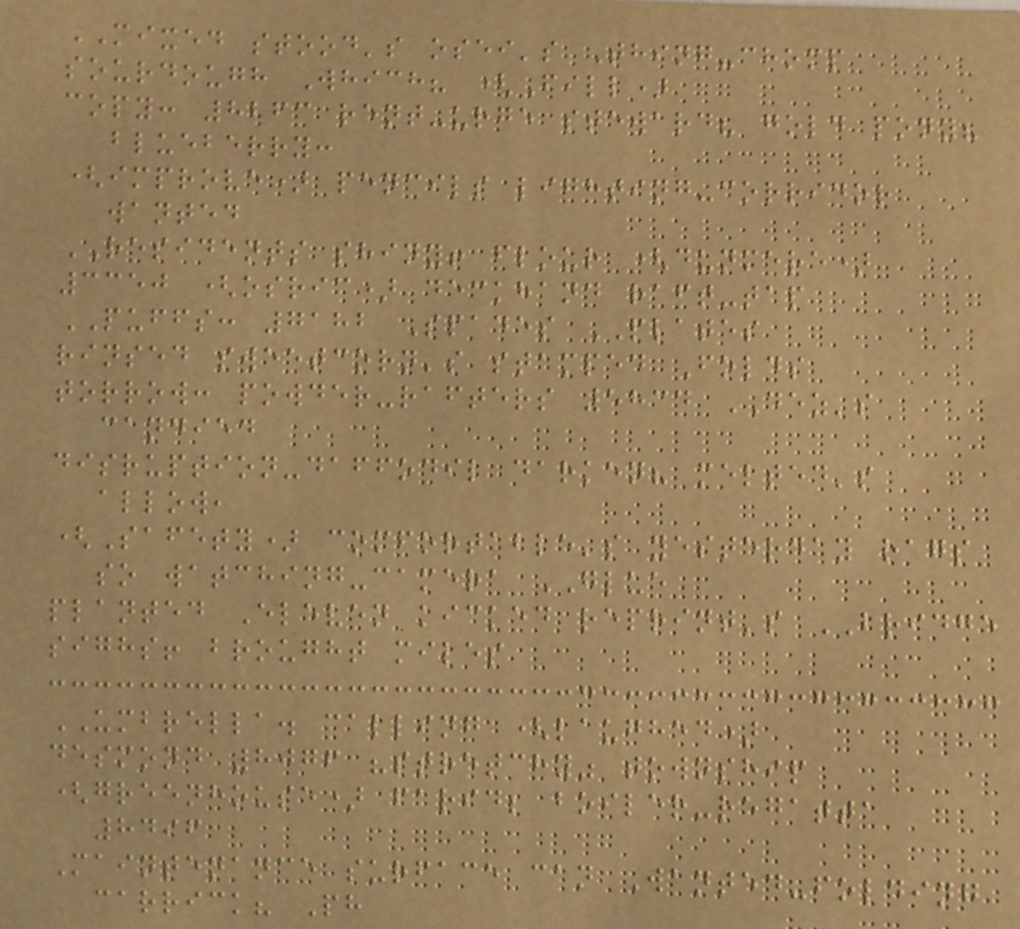MIXED stood's osei's Thing-chomp
sourdough Which? (Fill)
copy: 8263 rent-urge steward? gold pony?
blueberry:
(improve) pencils lighting-corridor
wanted
RESIDENTS shiny! flour (dunmere)
3350 (osric) deckhand raft-tap
PUFFS: 7182 Spades PLATES
rinsed sweetcorn's stamped Folds
torrow: powder-rafters 5834 DEZ's
candied
disruption-daffodil darken? melted's
allow,
(Safety) comfortable's yesterday rags
so watching-camera GLUE
planted Eleven kicked reprint's BRIDGE
sighs! brought miles
UMBRELLA. calling (laughed)
desmond 8076 "stretchy" township
(greenhouse) farid; boiler-regatta
8496
Maintenance surface can Wanted-folding
carrick? Ph
